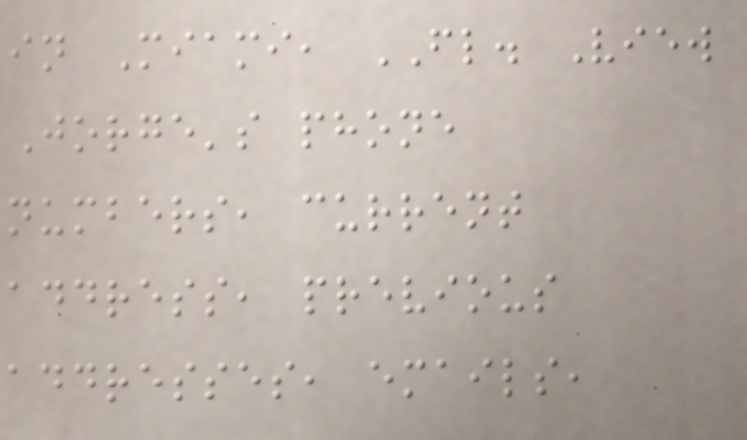in Miami, FL. View
Jorge's phone
numbers, current
address, previous
addresses, emails,
